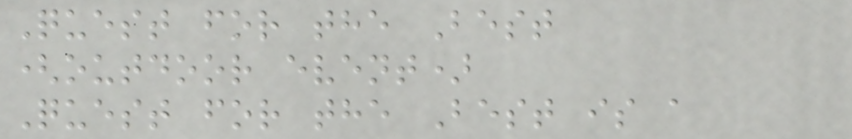Quest for the Best
(outdoor event)
Quest for the Best is a
